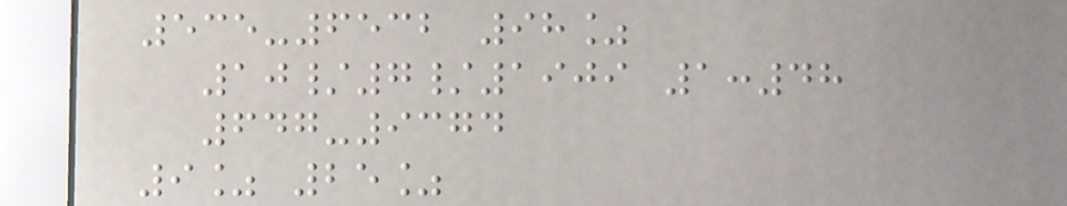535-6532 98%
10/7/1909 1:48
647-9374
9% 25%
